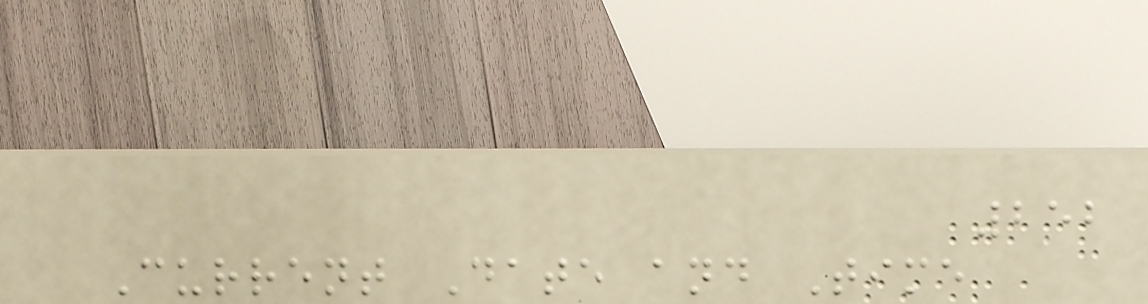252
Current Date and Time
